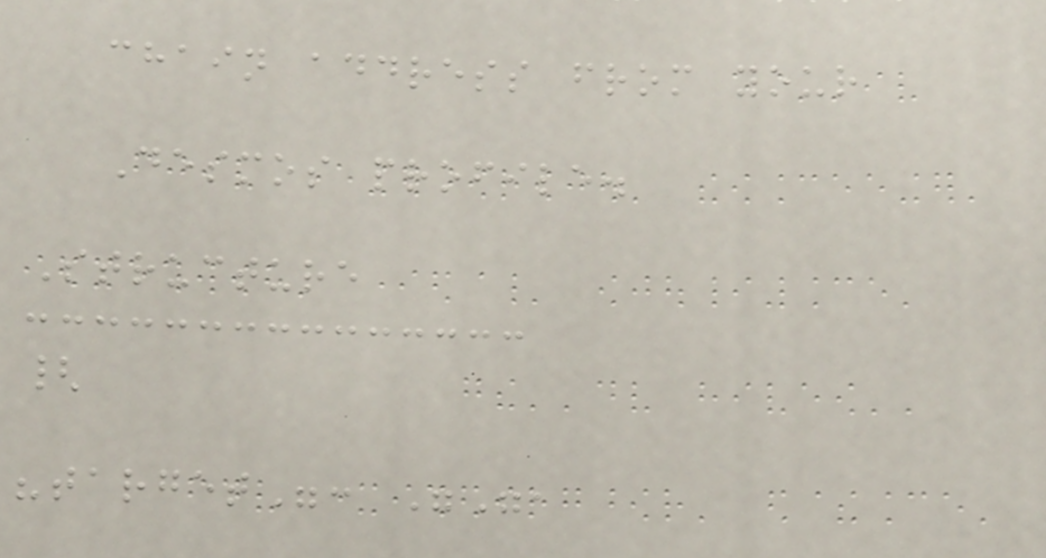chain address from your
Desmos profile.
Structure
{
"target": "",
